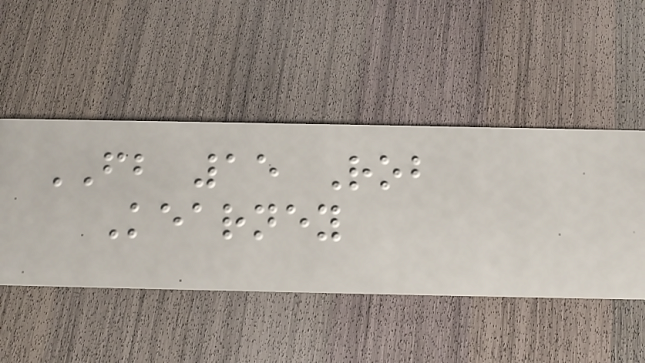FB 15 Rob
Kearney
